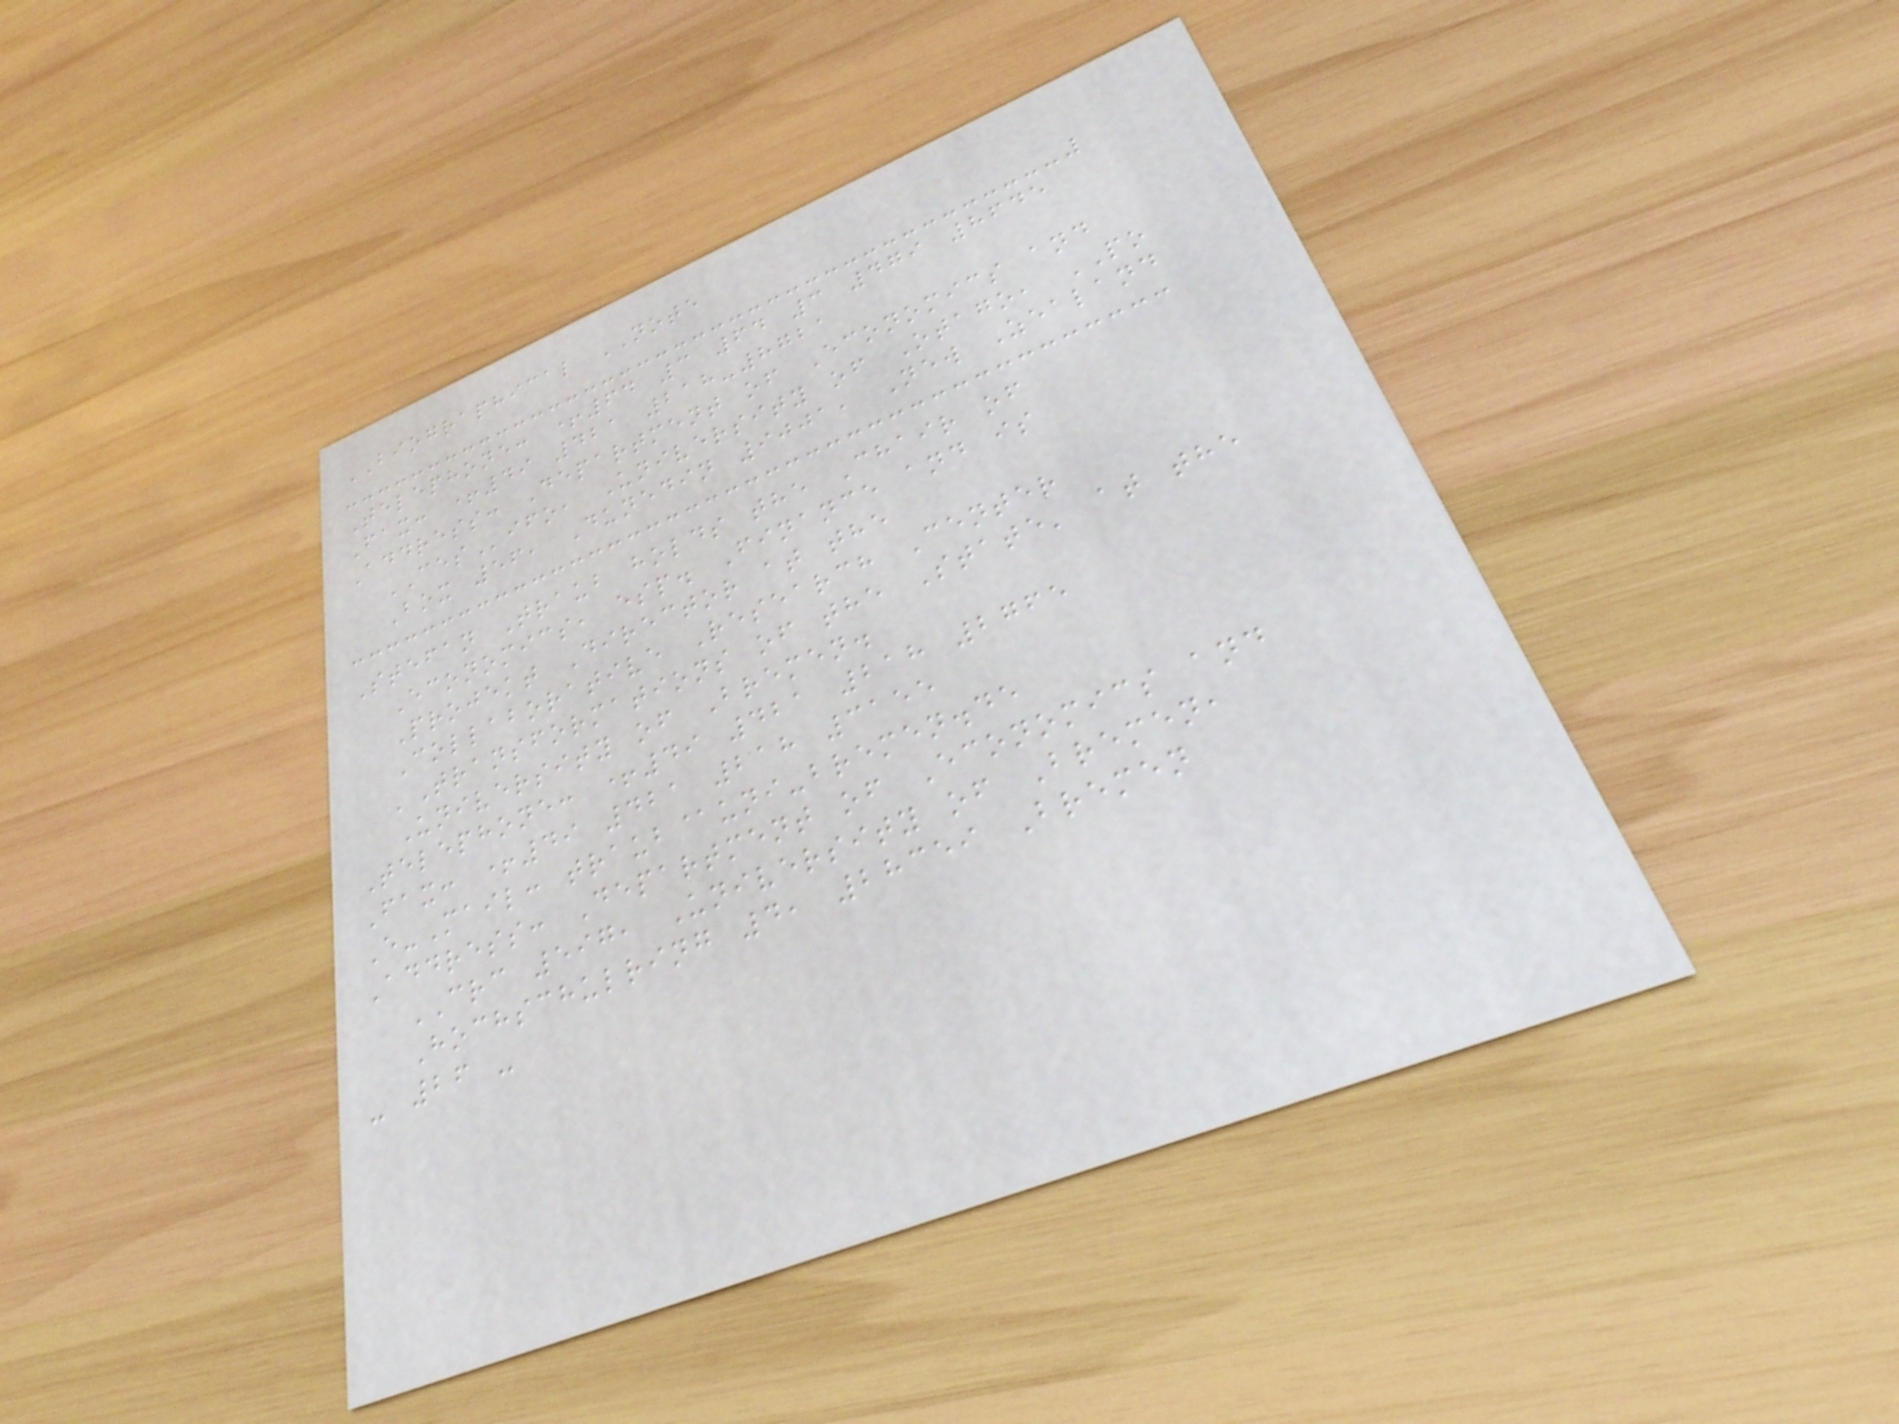BIOGRAPHICAL NOTE
Telephone: +64 3 64 3 479 8645
Fax: +49 421 218-8721
Address: Department of Economics and
CESifo, University of Otago, PO
Box 56, Dunedin 9001, New Zealand
Stefan Traub holds the Chair of
Economics, esp. Finance and is
Projekt Director at the
Collaborative Research Center
'Transformations of the State' at the
University of Bremen.
Telephone: +49 421 218 2765
Fax: +49 421 218 3155
E-Mail: traub@uni-bremen.de
Address: Department of Economics and
CRC 597, University of Bremen,
Hochschulring 4, 28359 Bremen
- 26 -
